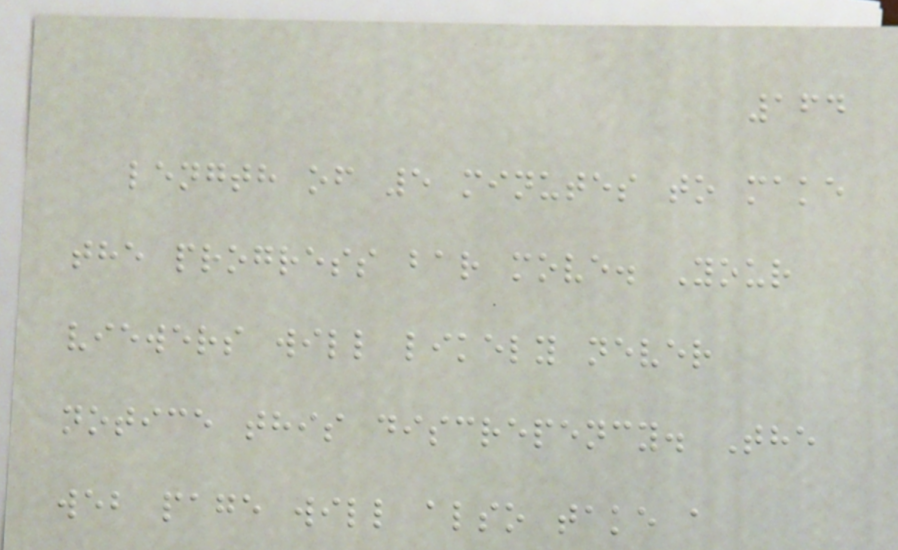164
length of 5 minutes to make
the progress bar move. Your
viewers will likely never
notice this discrepency. The
web page will also take a
